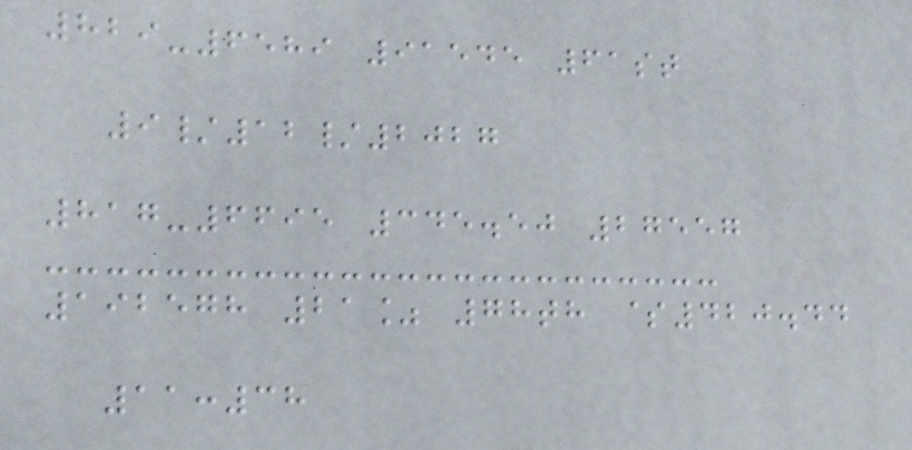829-6589 91545 61st
9/12/2027
817-6695 345.50 27557
192578 21% 78th $420.44
11:38
